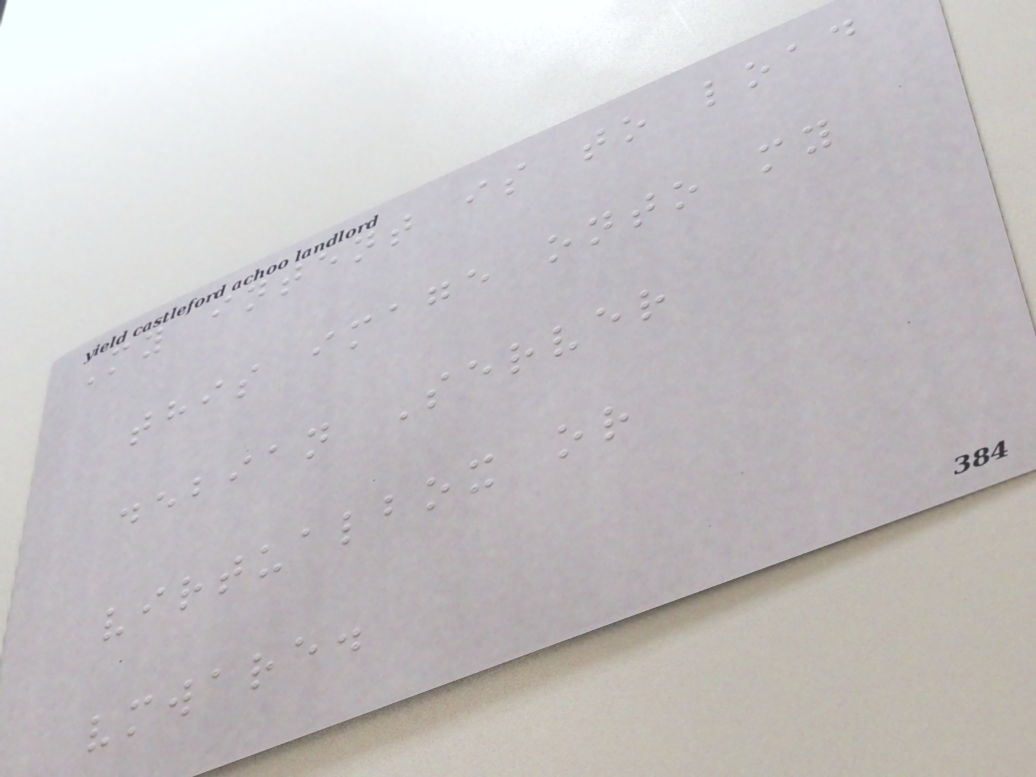My intent is to load
this image onto my
debian Server
virtualbox or
vmware.
